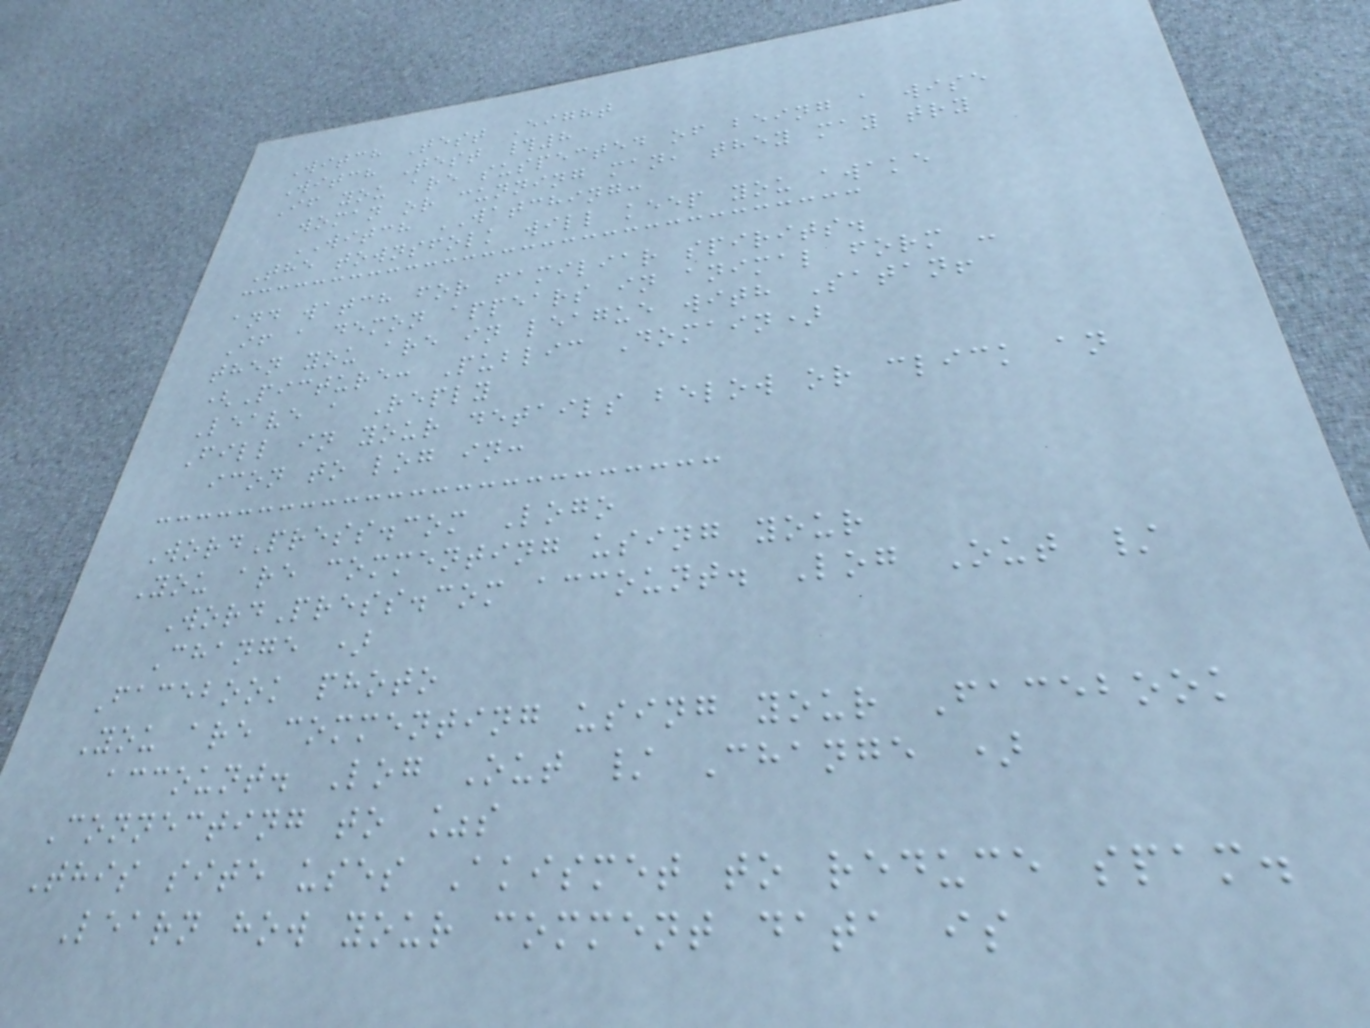Witch Test Eight
Witch Test #8
If you are suspected of being a wise
woman or cunning man, they may try
WITCH WATCHING:
The townsfolk will keep you awake
and watch for familiar spirits.
If a demon appears in animal form -
then you are in league with Satan!
(Picture: Public Domain)
Leave a Reply
Fill in your details below or click an
icon to log in:
WordPress.com Logo
You are commenting using your
WordPress.com account. Log Out /
Change )
Facebook photo
You are commenting using your Facebook
account. Log Out / Change )
Connecting to %s
This site uses Akismet to reduce spam.
Learn how your comment data is
